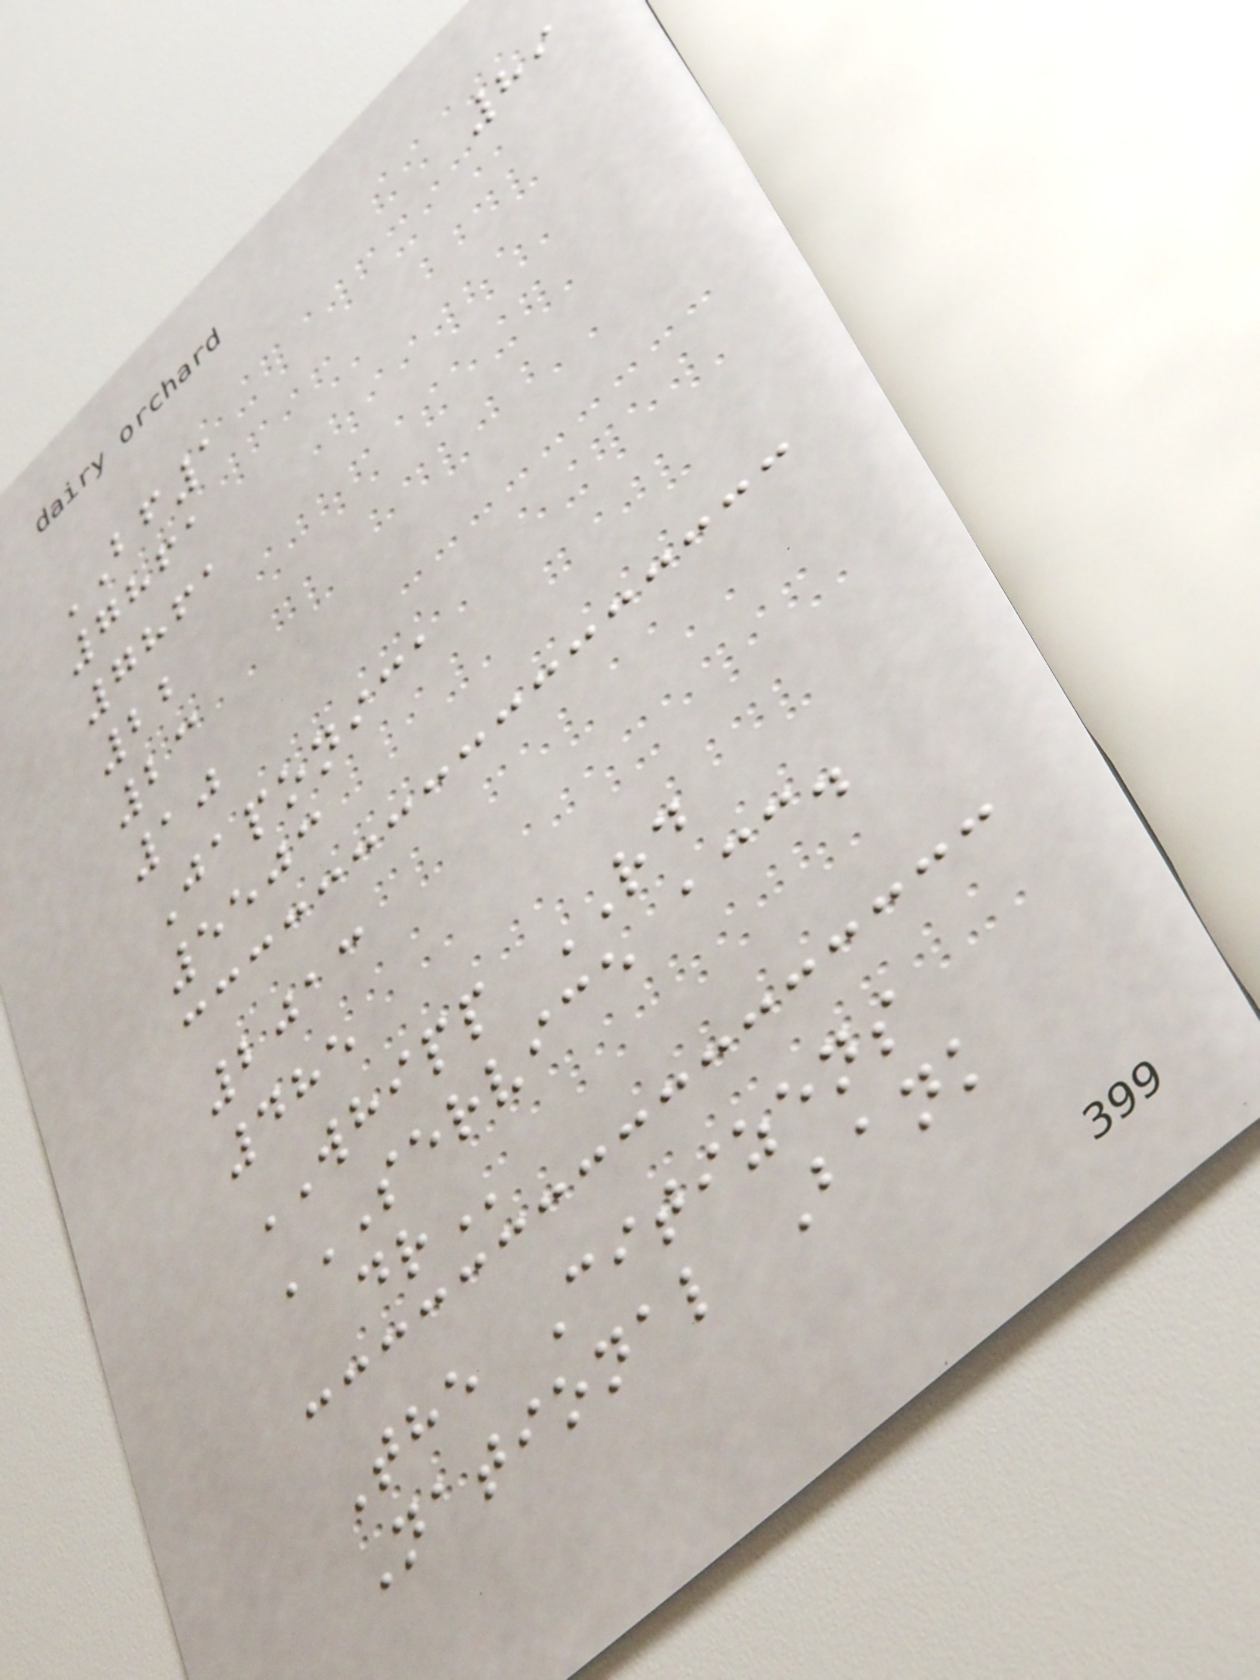89
BF1
7861
7861
22
23
10
Japonica
5503
2013
485
WHIPP RD
SERVICE ACC.
DR
The Citizens
National Bank
